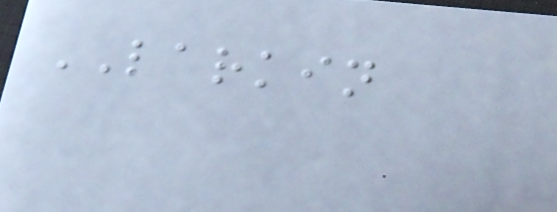LARKIN
